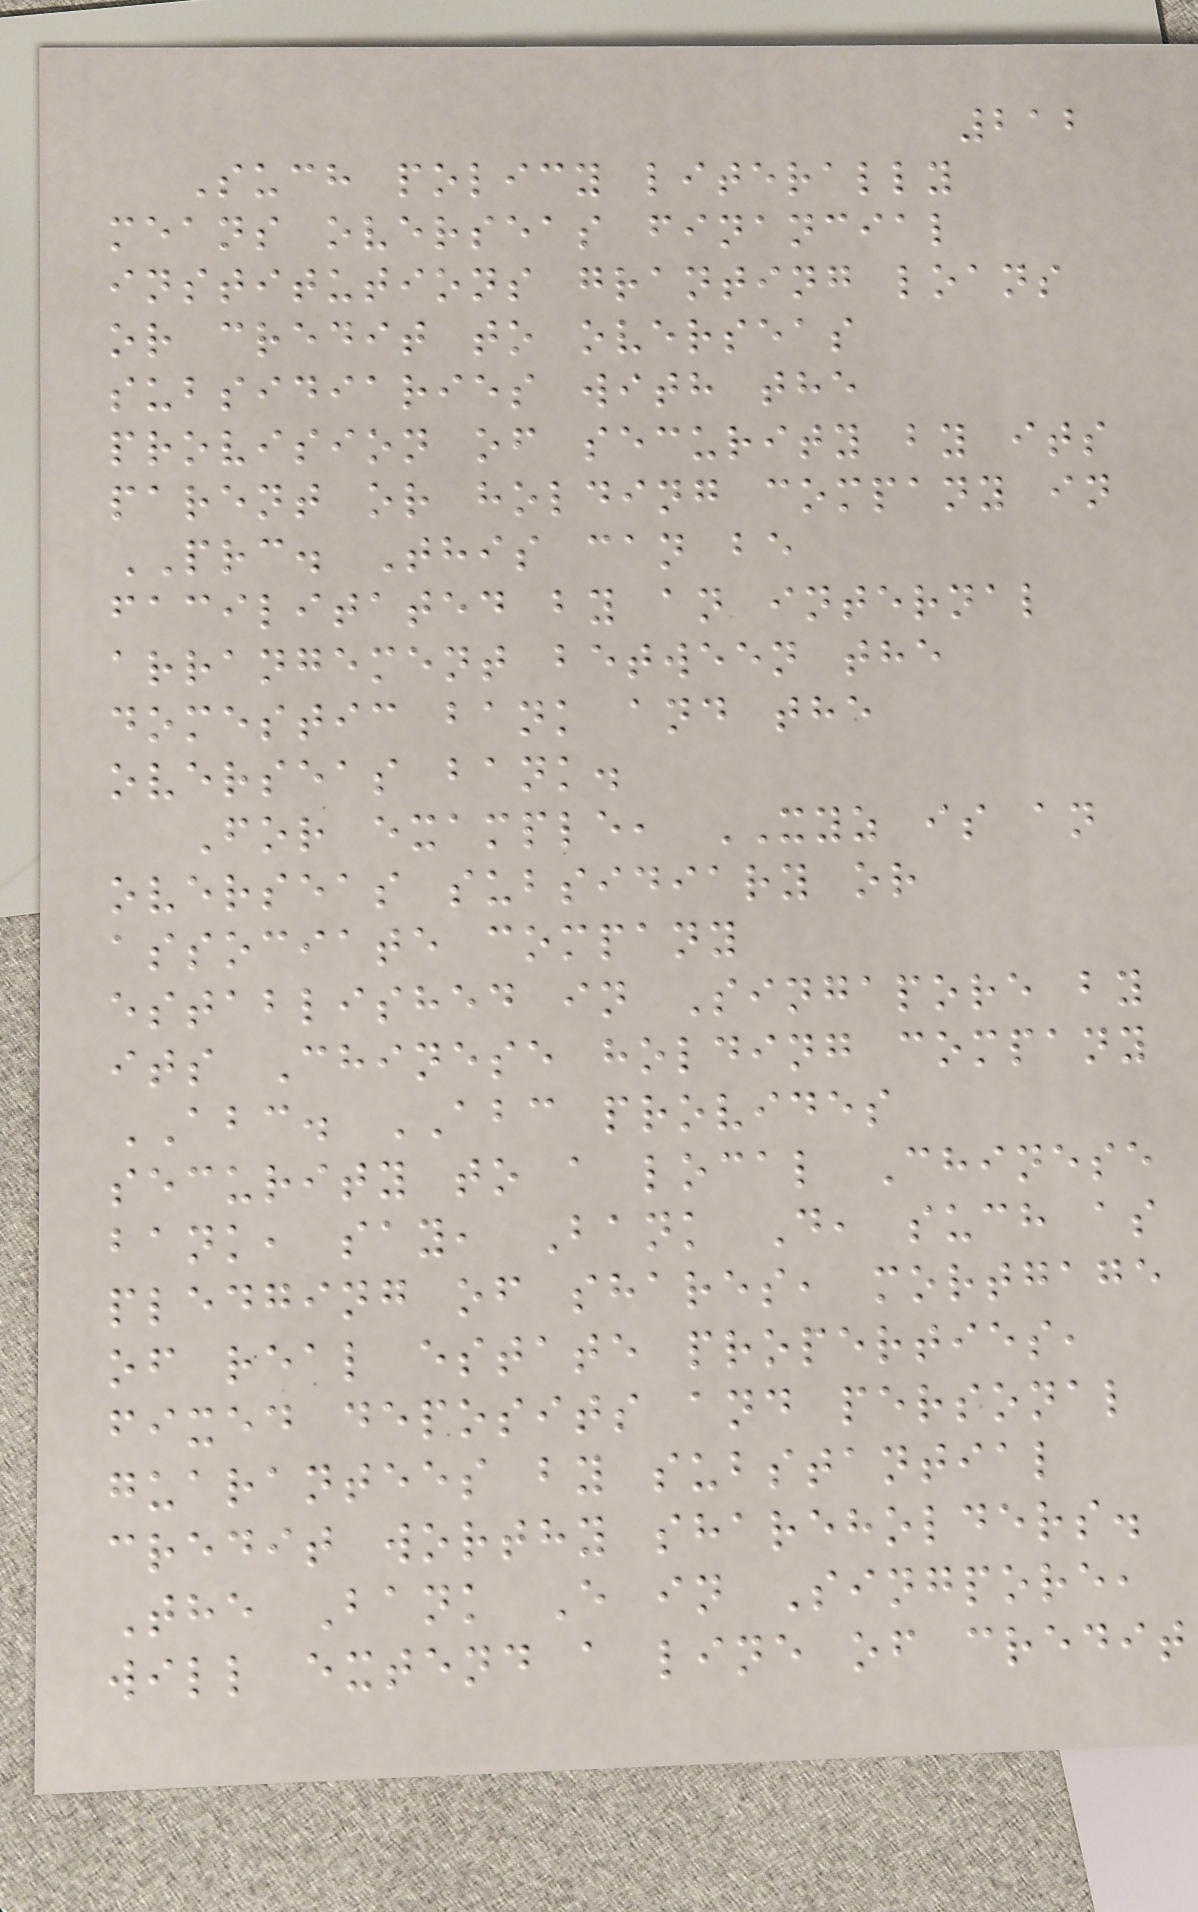212
Such policy literally
means overseas financial
institutions granting loans
or credit to overseas
subsidiaries with the
provision of security by its
parent or holding company in
PRC. This can be
facilitated by an internal
arrangement between the
domestic bank and the
overseas bank.
For example, XYZ is an
overseas subsidiary or
associate company
established in Singapore by
its Chinese holding company
ABC. ABC provides
security to a local Chinese
bank, say, Bank D, such as
pledging of shares, mortgage
of real estate properties,
fixed deposits and personal
guarantees by substantial
credit worthy shareholders.
The Bank E in Singpore,
will extend a line of credit
